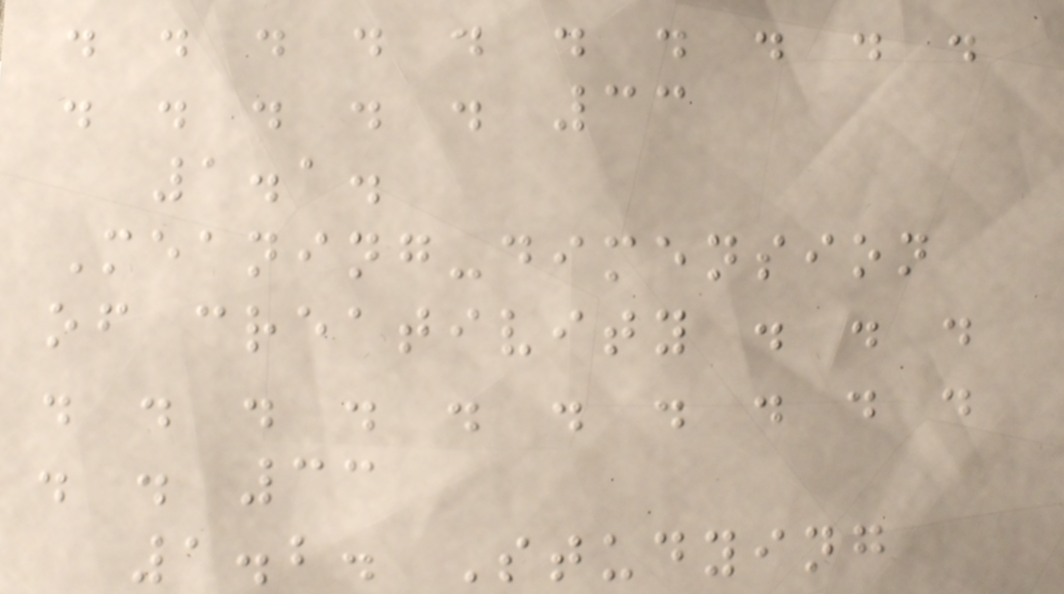. . . . . . . . . .
. . . . . 33
1.1.
Meaning-dimension
of creativity . . .
. . . . . . . . . .
. . 33
1.2. Studying
